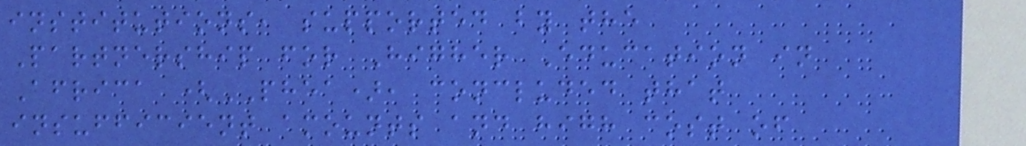institutions, supported by the
Partnership for Higher Education in
Africa (PHEA), concluded that
insufficient amounts and high cost of
